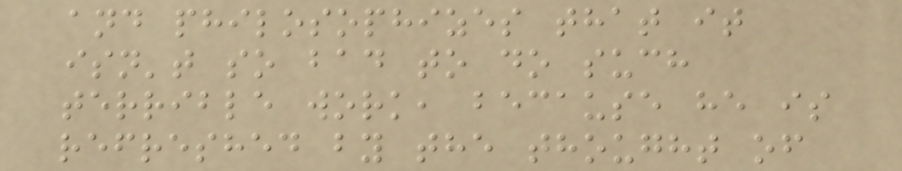and philosophizes that it
isn't so bad to do such
terrible work, because he is
refreshed by the thought of
